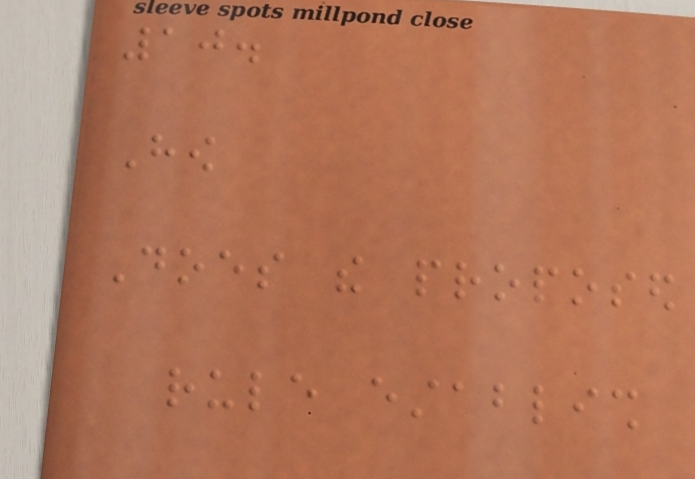10.
How
Does the proposed
rule establish
